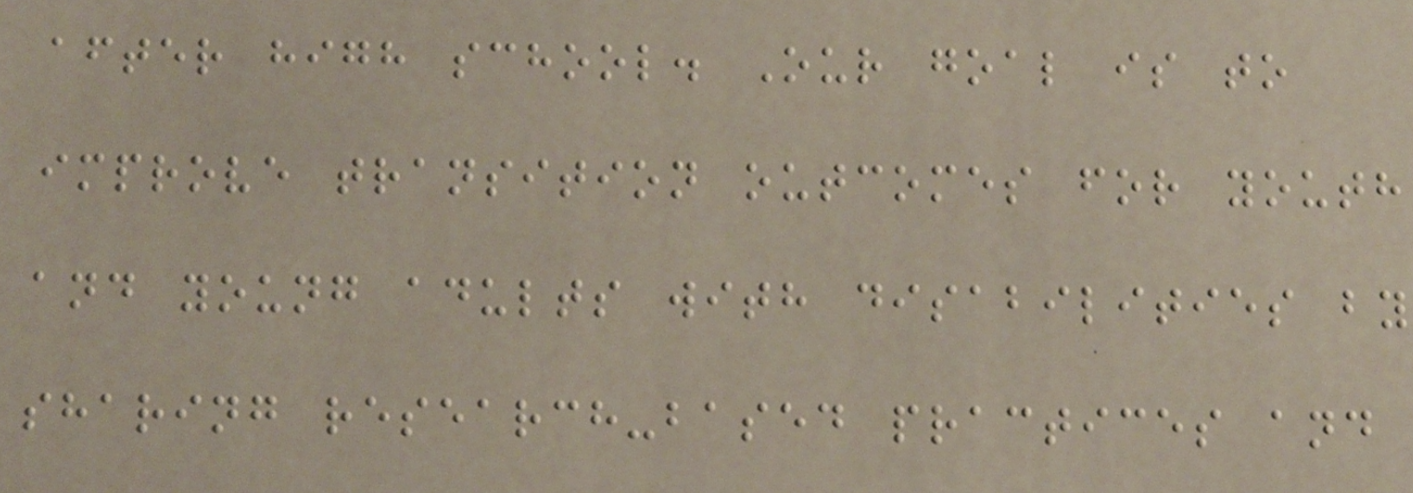after high school. Our goal is to
improve transition outcomes for youth
and young adults with disabilities by
sharing research-based practices and
